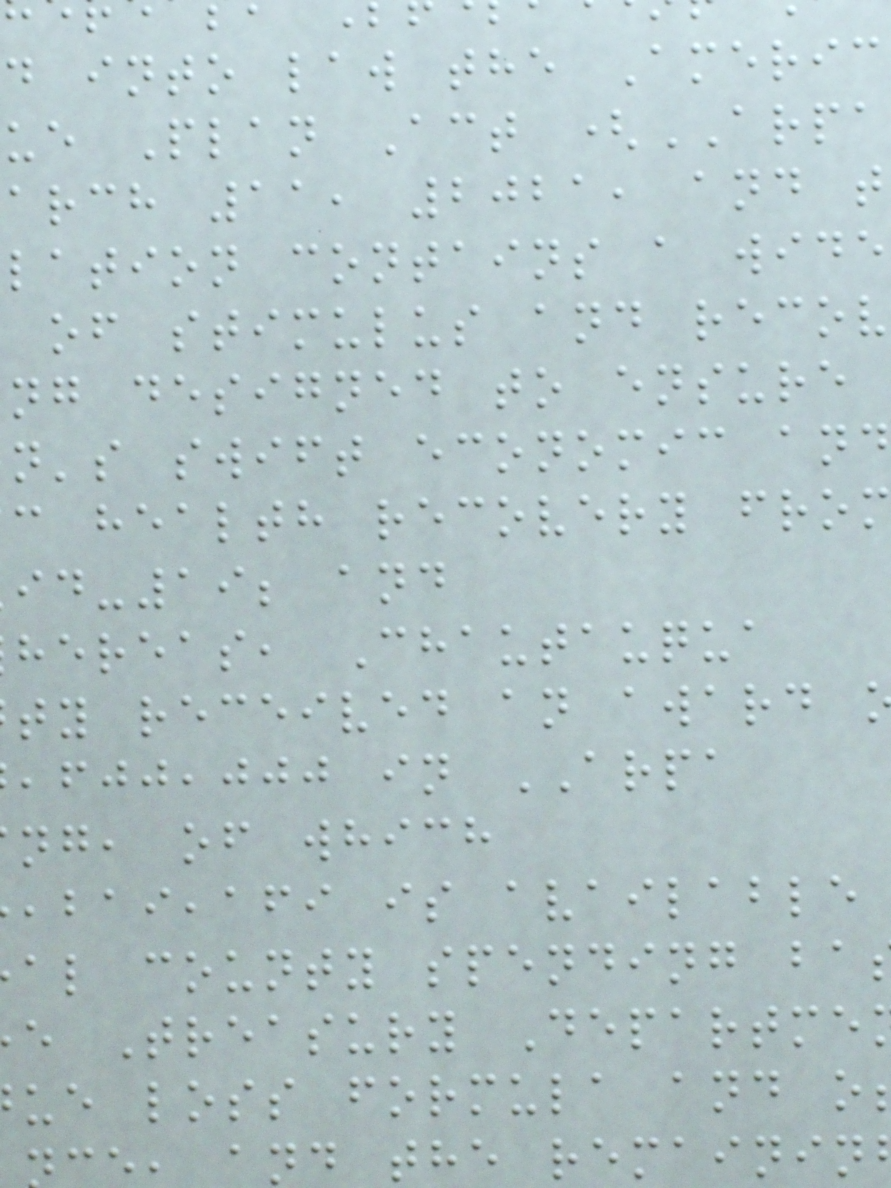d into law the Americ
ue Plan Act (ARPA
arch 11, 2021, and t
lation contains a wide
of stimulus and recov
ng designed to ensure
n's swift economic and
c health recovery from
id-19; and
hereas, Chautauqua
ty received an award
,jjj in ARPA
ng, of which
,afi is available
al county spending ba
e Treasury Departme
ue loss formula and o
and the remainin
